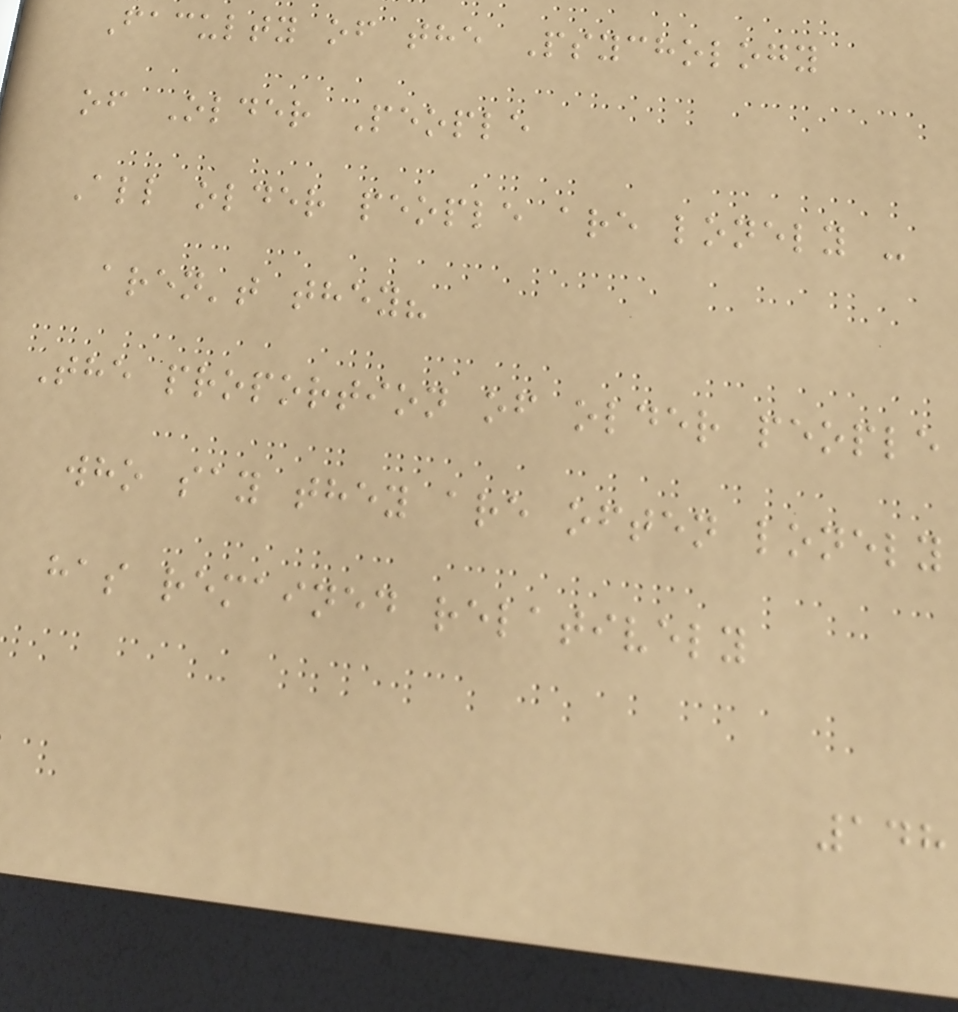Faculty of the Psychology
of Older People
All older people are lonely -
aren't they?
The proportion of older people
who say they are often lonely
has remained relatively
148
